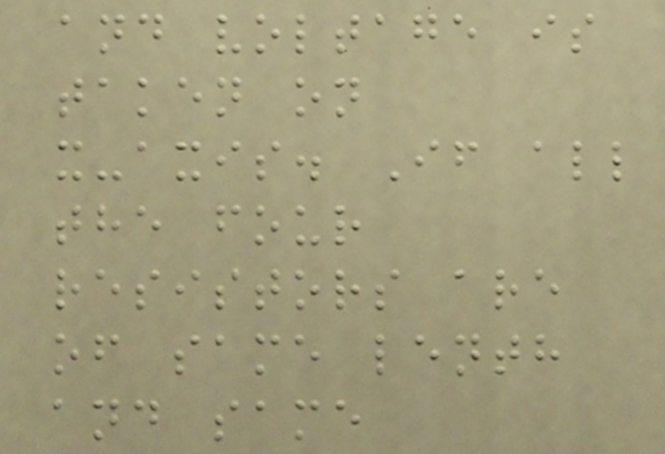and voltage is
taken on
x-axis. If all
the four
resistors are
of same lenth
and same
